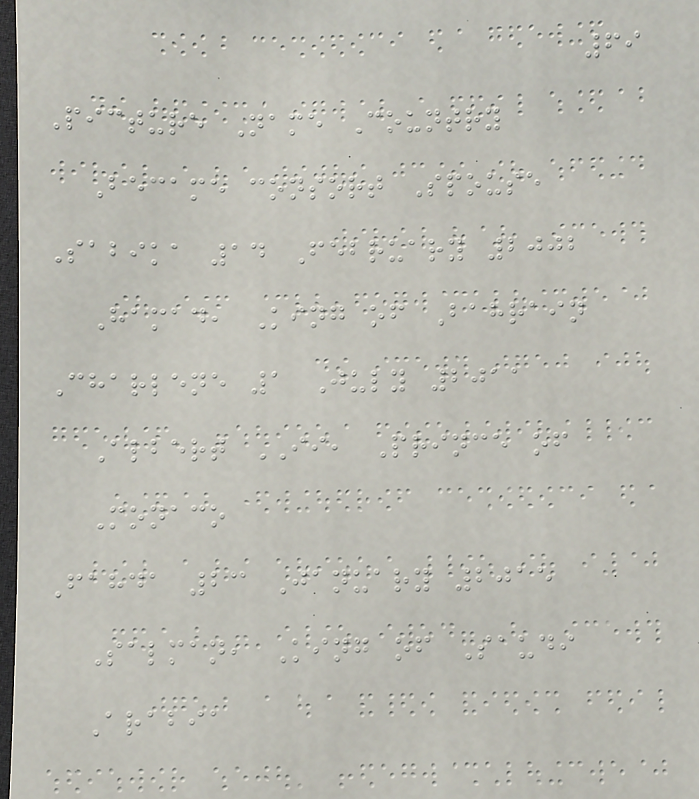69
Picture Name Country
Became consort Spouse
Sabika 14 February 2002
Hamad, King of Bahrain
Charlene 1 July 2011
Albert II, Prince of
Monaco
Fahda 23 January 2015
Salman, King of Saudi
Arabia
